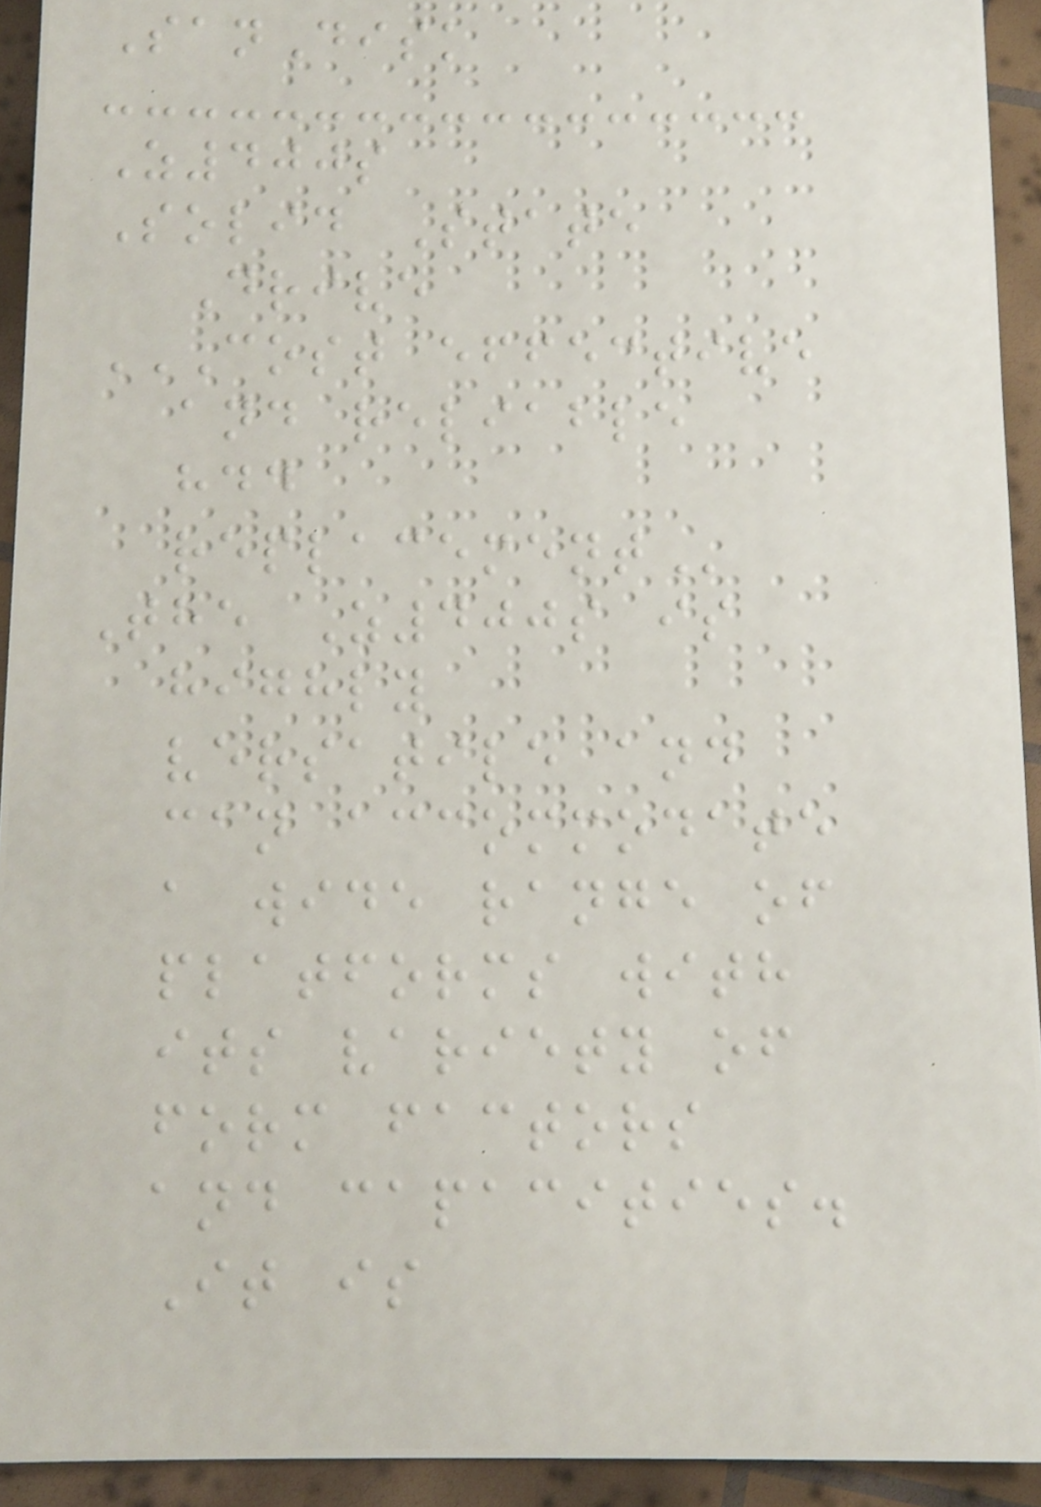SanDisk
Z400s
Solid State
Drive
COST EFFECTIVE
AND RELIABLE
HDD
REPLACEMENT
The Z400s is
highly
versatile and
can accommodate
a wide range of
platforms with
its variety of
form factors
and capacities.
It is
